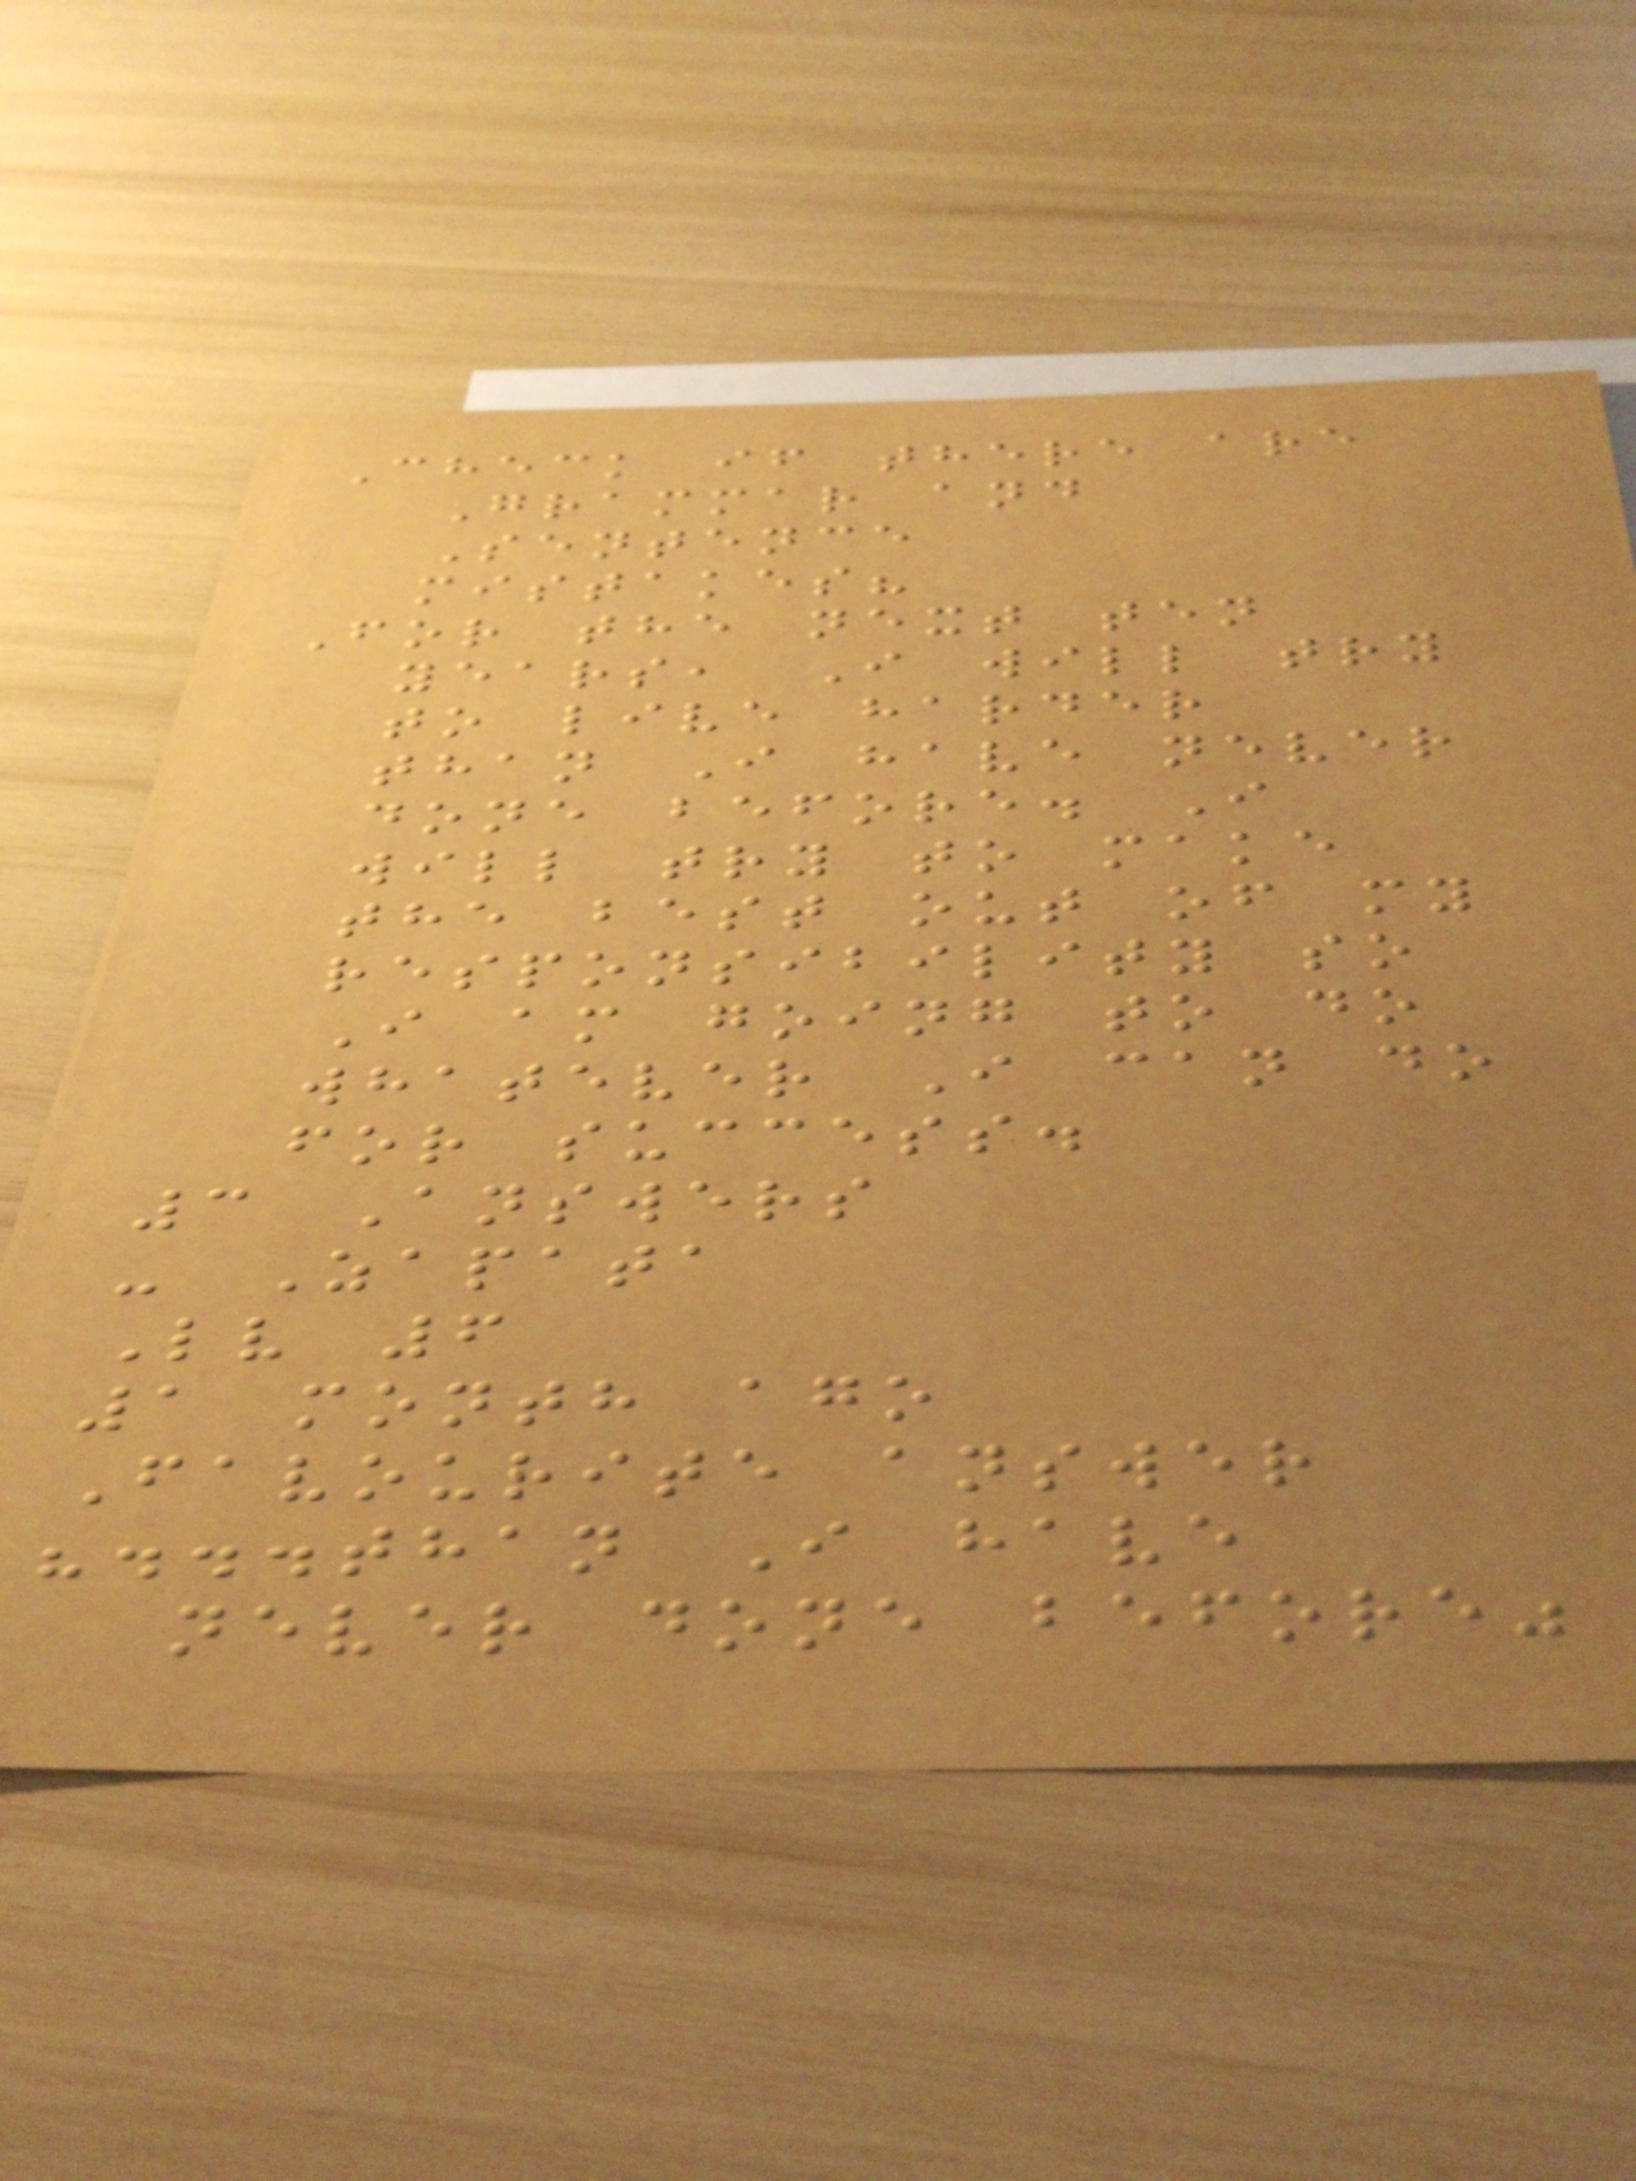Check if there are
Grammar and
Sentence
mistakes?
For the next ten
years, I will try
to live harder
than I have never
done before. I
will try to make
the best out of my
responsibility so
I am going to do
whatever I can do
for success.
3 Answers
- Zapata
Lv 6
1 month ago
Favourite answer
"...than I have
never done before"
